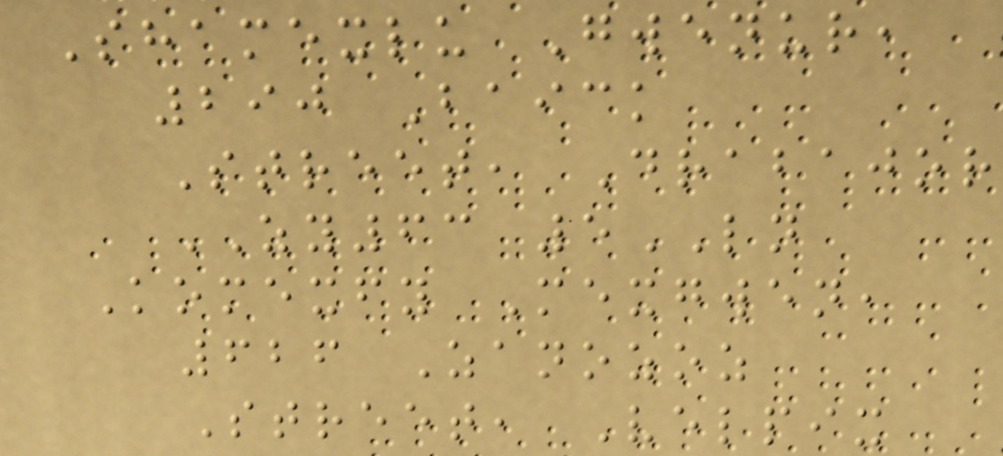Shamexlu Gwenur,
290 Baick
Street, Drabajor
ZY63 5LN
Komexfy Mexgwen,
626 Zanozoz
Street, Velpix
